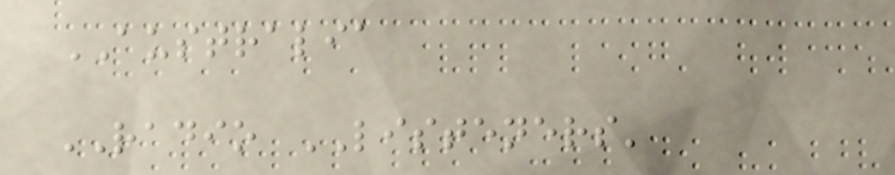AUSTRALIA
RADIO LISTENERS'
